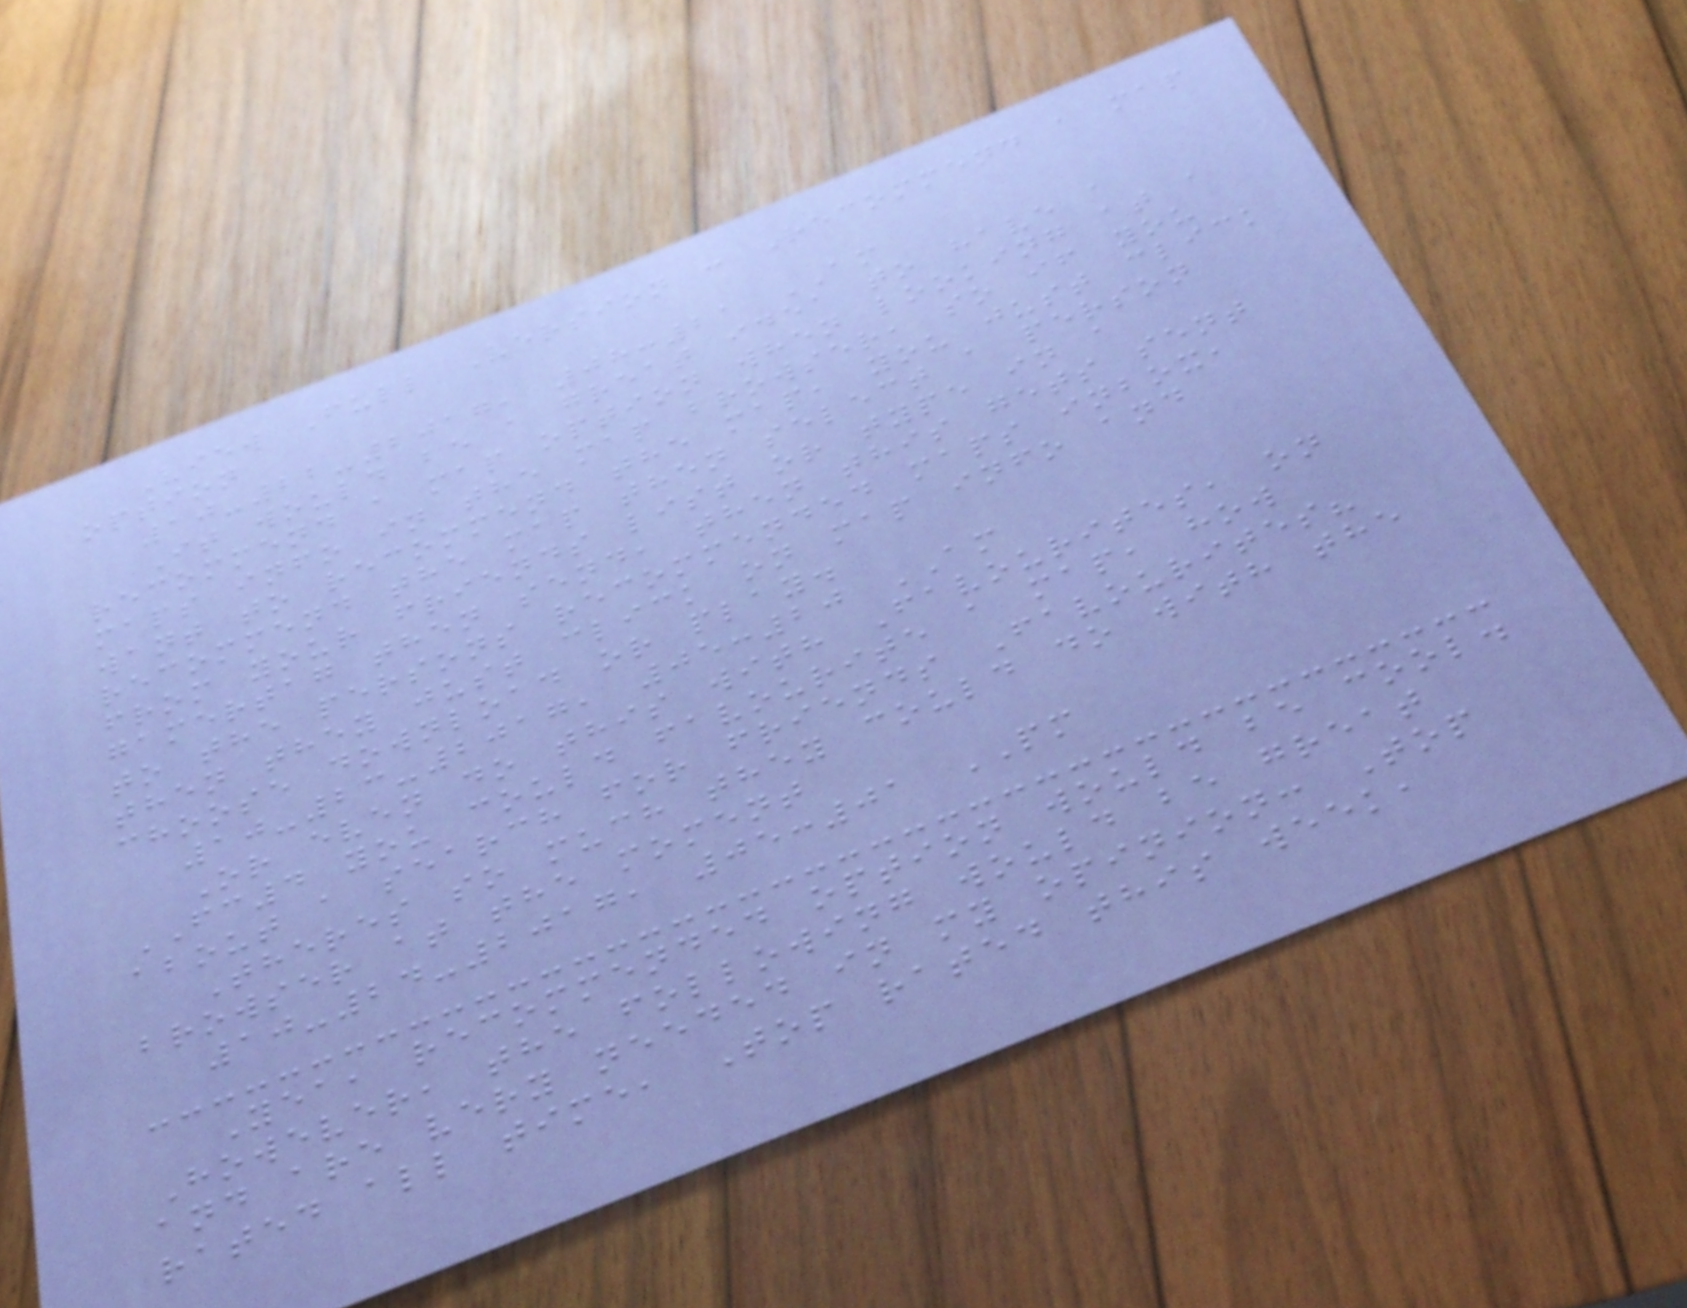View Full Version : Recommend a map
option
10-22-2017, 08:21 AM
It would be a great idea to have a
recommend a map option when looking at a
maps info in the map browser, so if you
want to recommend the map, you just click
recommend the map then select a person
from your friends list or type in a
gamertag then send, then this gets sent
to the persons recommended maps inbox,
then they just click on map info and
choose download or play.
10-23-2017, 05:20 AM
Or even do this with Favourites, on
FC4 you could favourite a map, how
about a search for friends Favourites?
Theres so much they could do with the
browser at the moment
10-24-2017, 05:01 PM
Yea, recommended option would be cool.
However, the following would be great
and are very needed in my opinion: Top
rated all time, Top rated this week,
